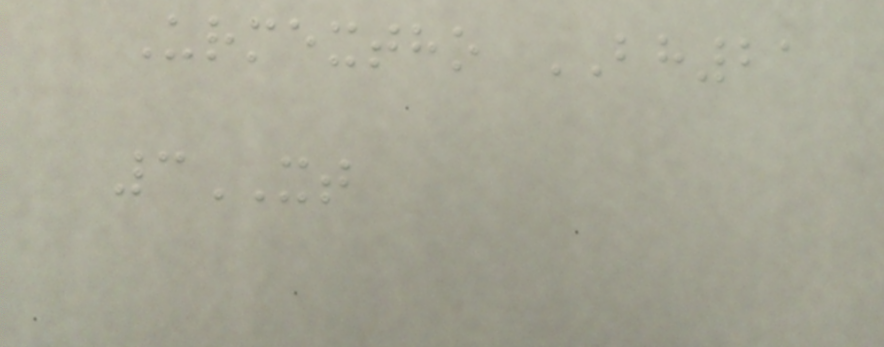Urmextho BH21
3XT
